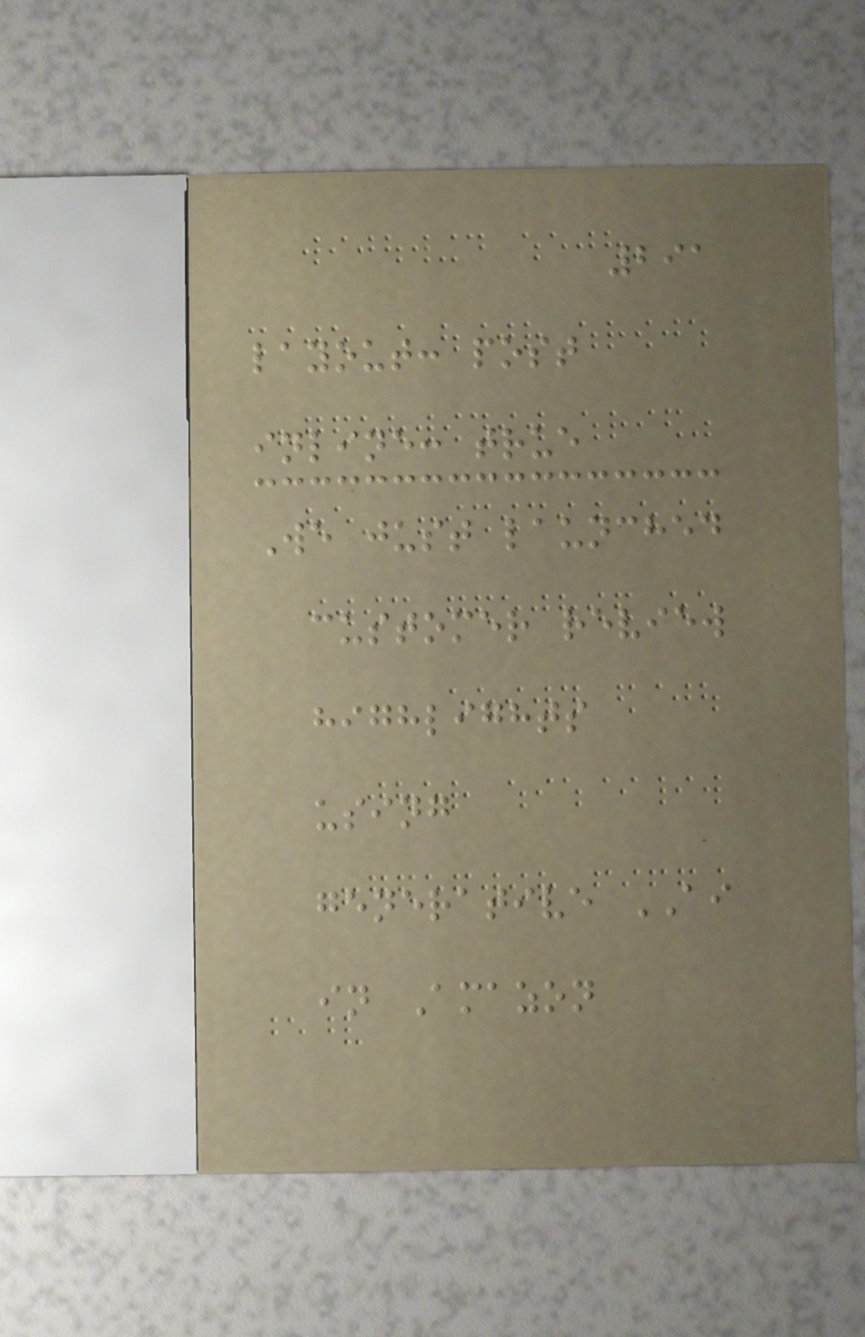291
layout: post
inline: true
We just launched
customer review
highlights
using
generative AI
in Amazon
